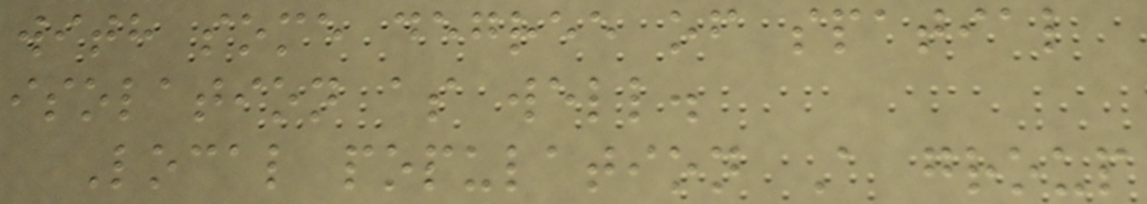with some degree of spatial
isolation as well.
Local population A group
